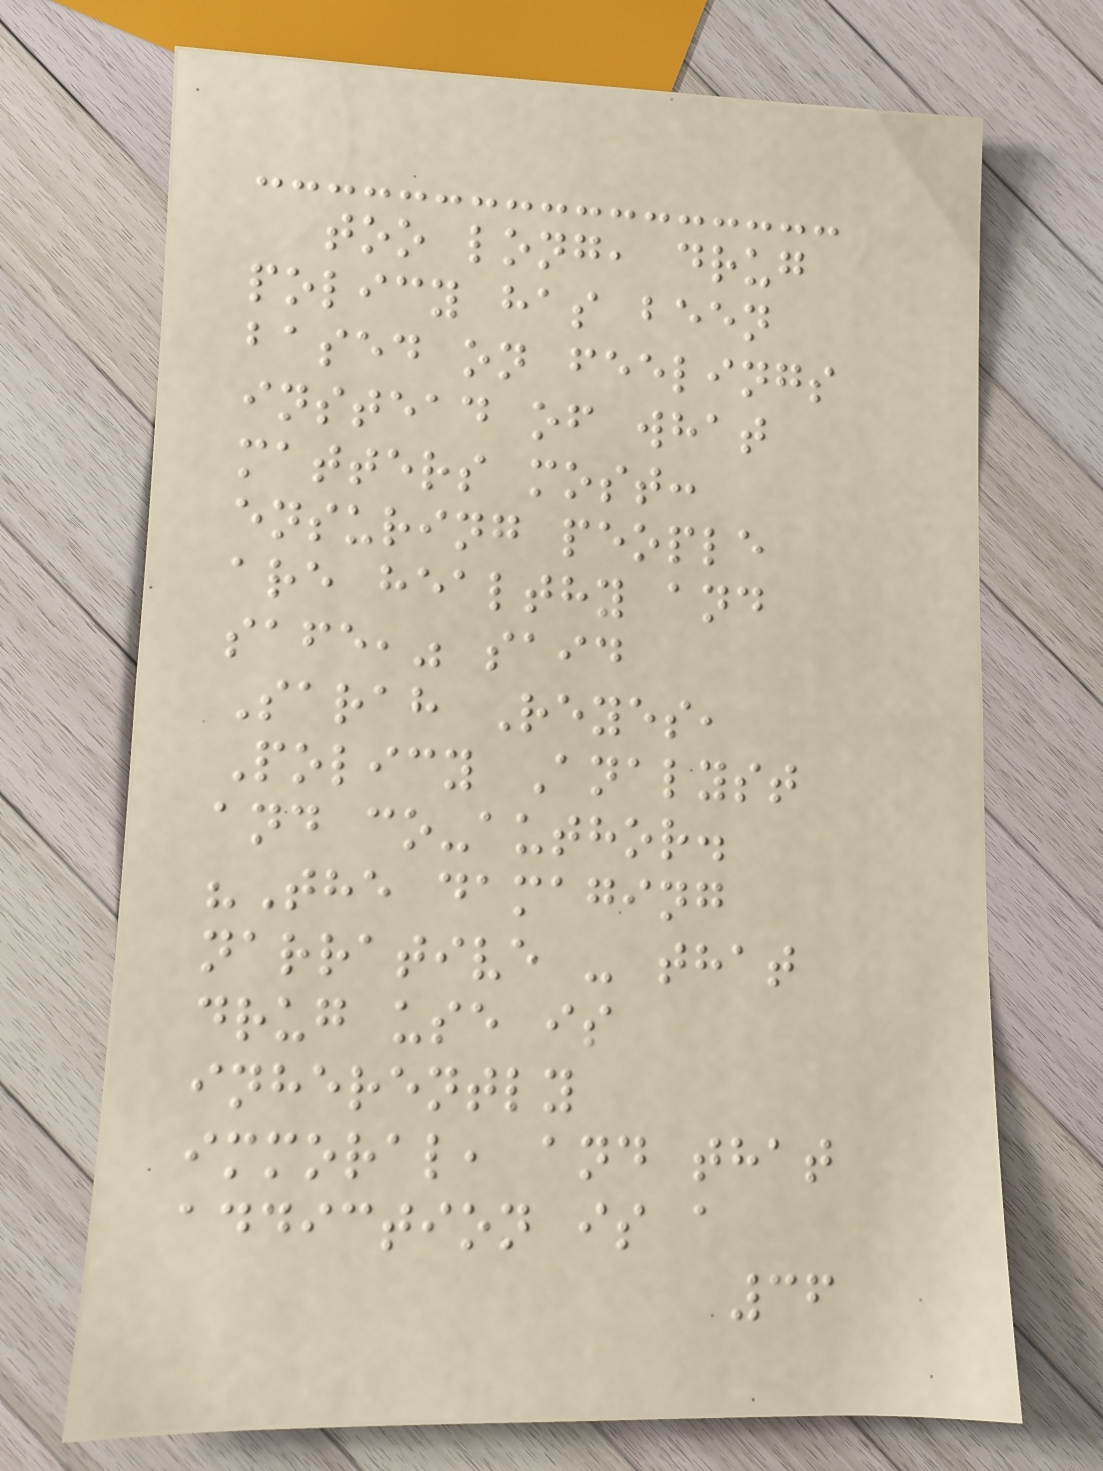too long, drug
policy has been
based on feelings
instead of what
matters most:
ensuring people
are healthy and
safe," said
Sarah Reyes,
Policy Analyst
and co-author.
"The damaging
narrative - that
drug use is
inherently
immoral, and that
addiction is a
36
